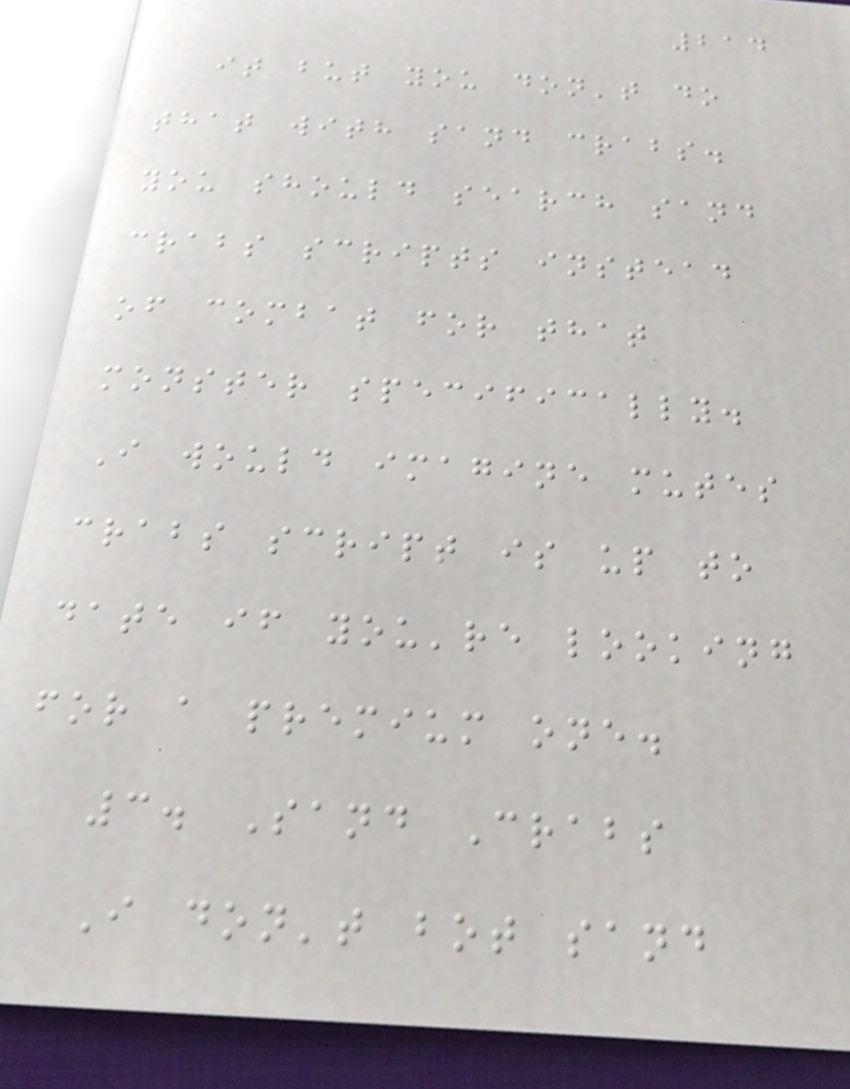214
it but you don't do
that with sand crabs.
you should search sand
crabs scripts instead
of combat for that
monster specifically.
I would imagine mutes
crabs script is up to
date if you're looking
for a premium one.
3. Sand Crabs
I don't bot sand
